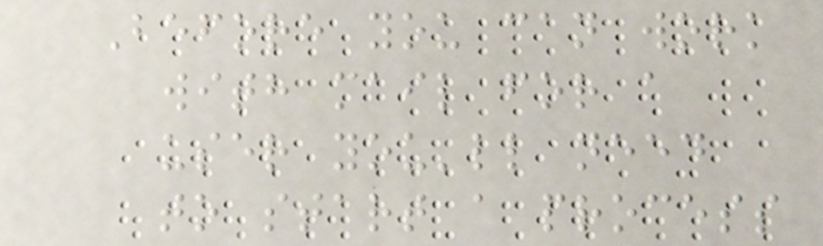Before you can work
with mail for a
user you'll need
to start a process
